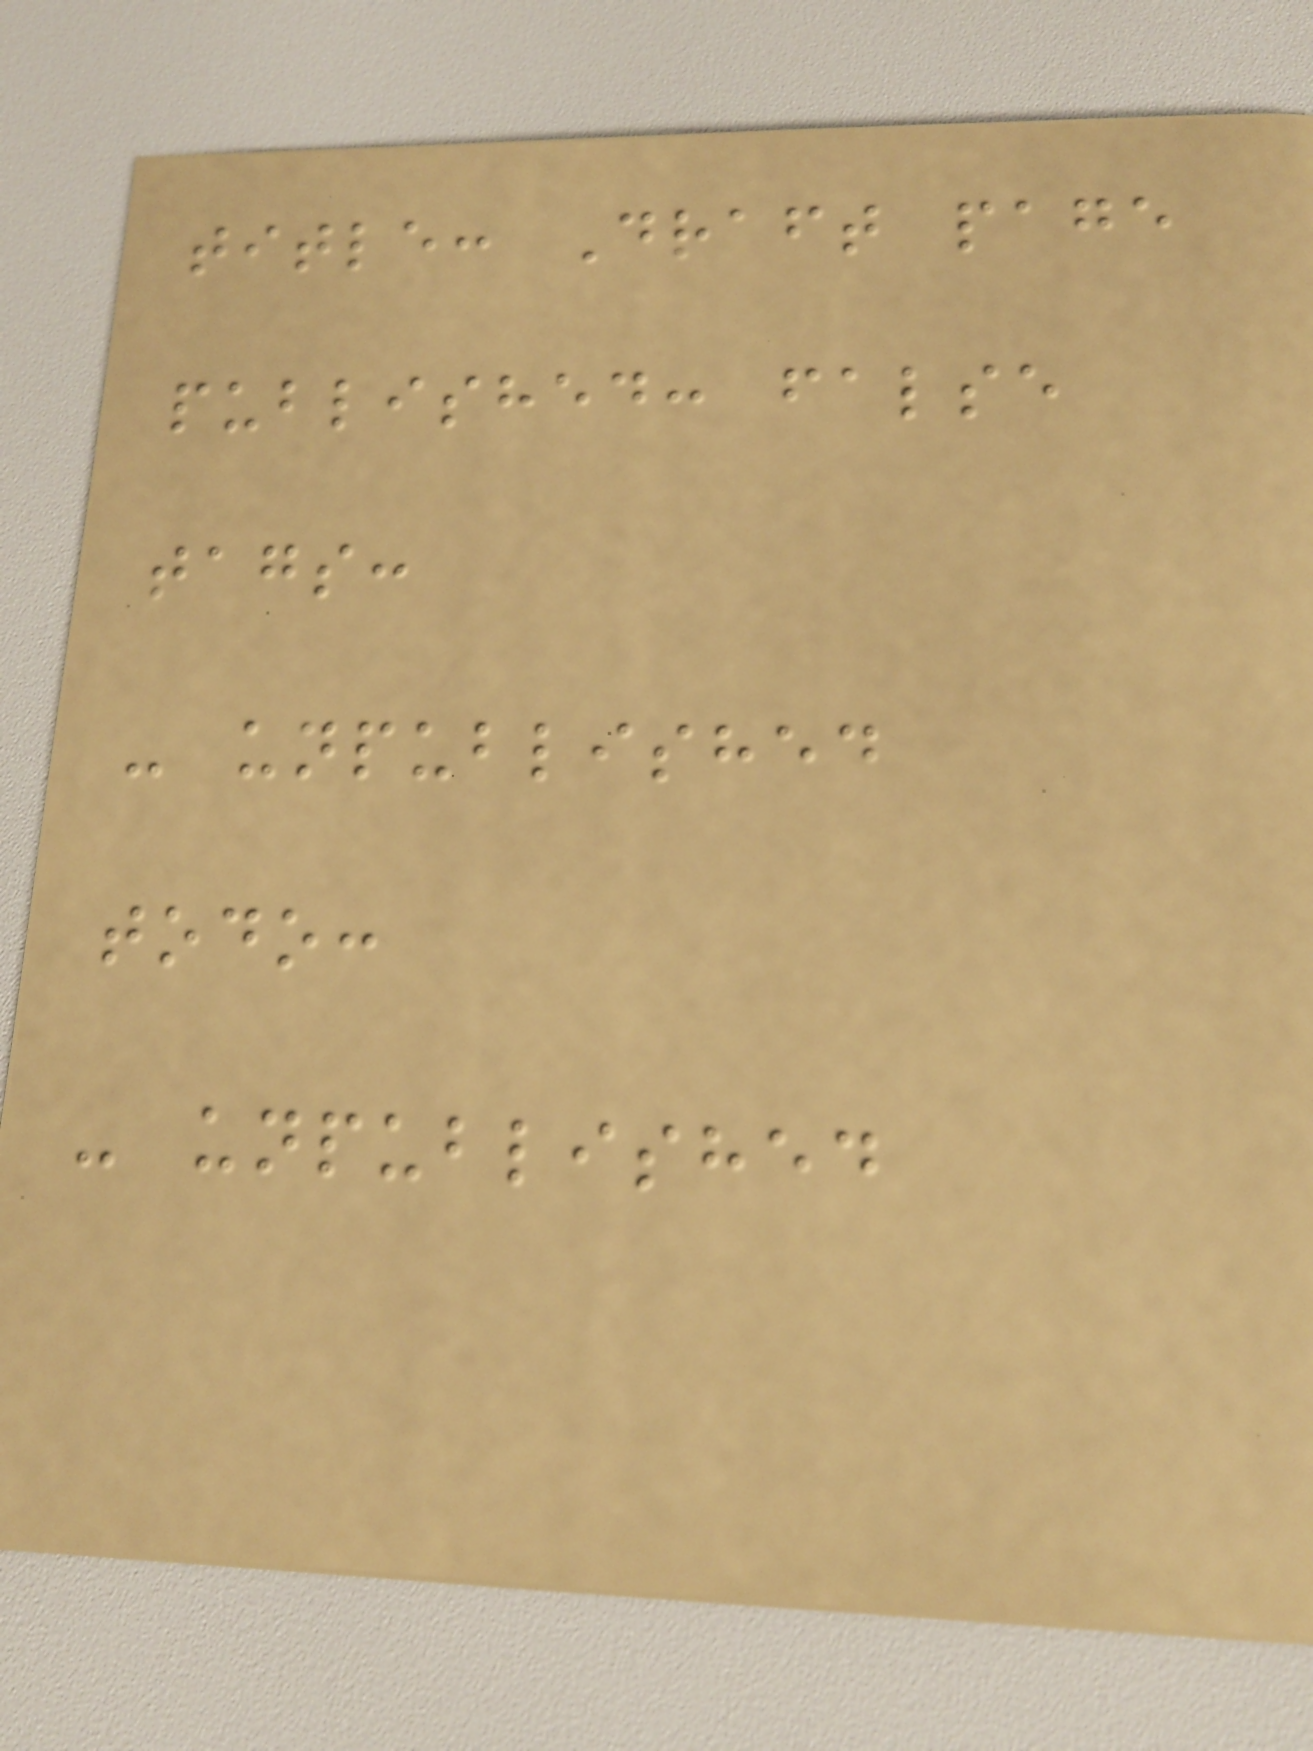title: Draft page
published: false
tags:
- unpublished
todo:
- unpublished
